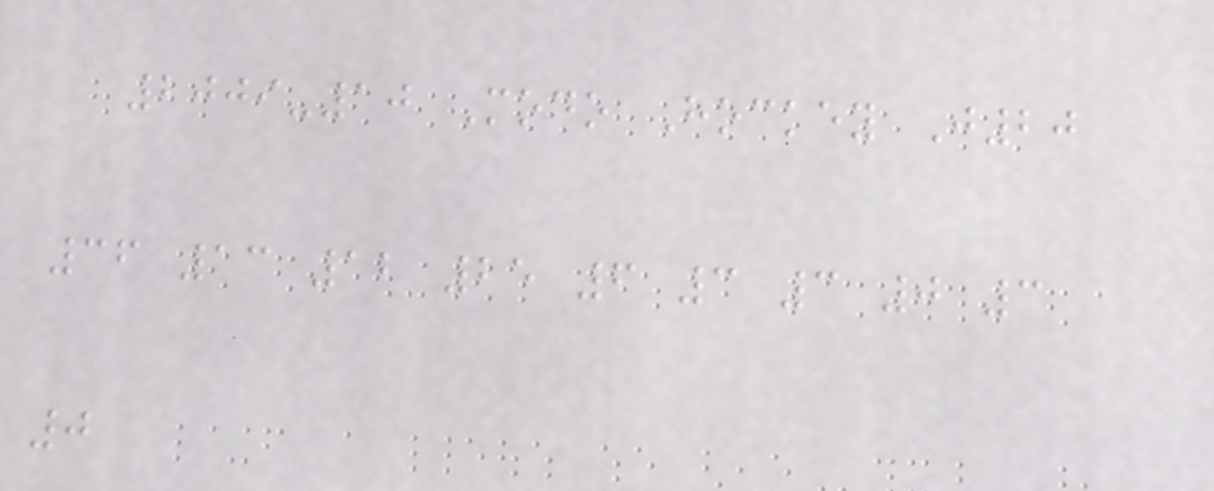2009-10 Modo Hockey J20
36 13 12 25 6 3 3 0 3
0
